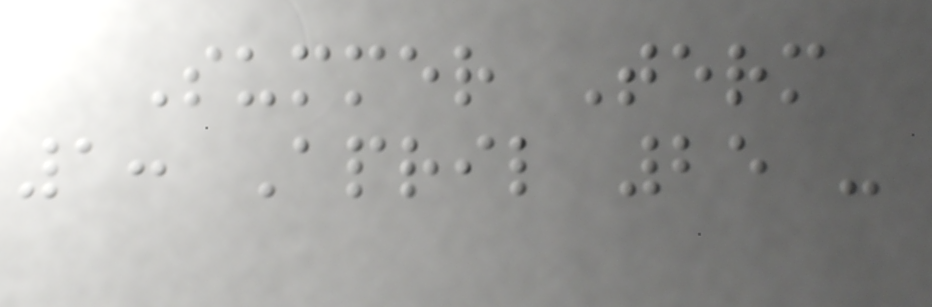Summer Term
1: April 25 -
